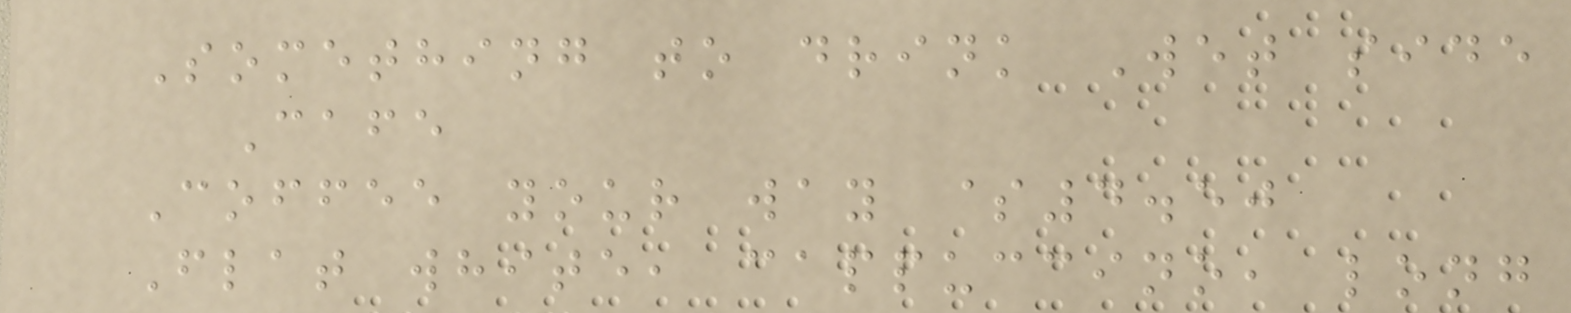Something to drink Wet side
Cafe
Coffee your way $4.50
Flat white, cappuccino, long
